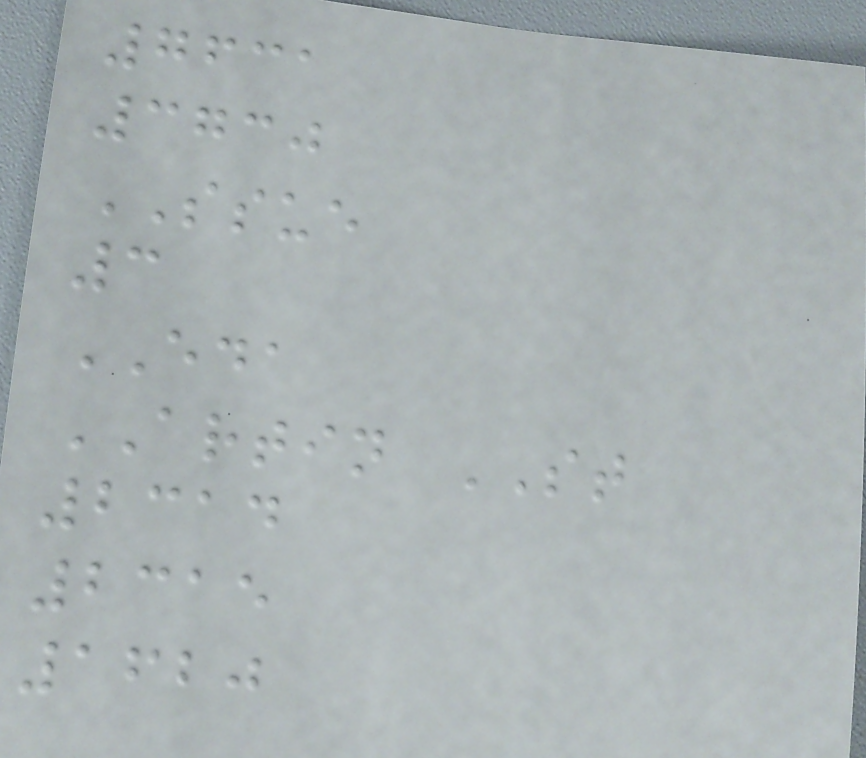7631
3730
SSUE
3
EDA
ARTIN ST
2314
2315
1620
